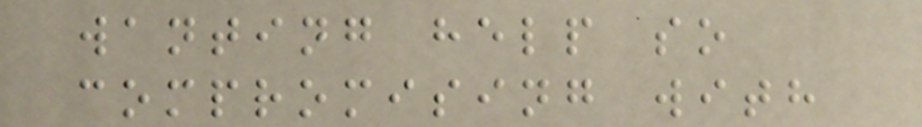wanting help so
compromising with
